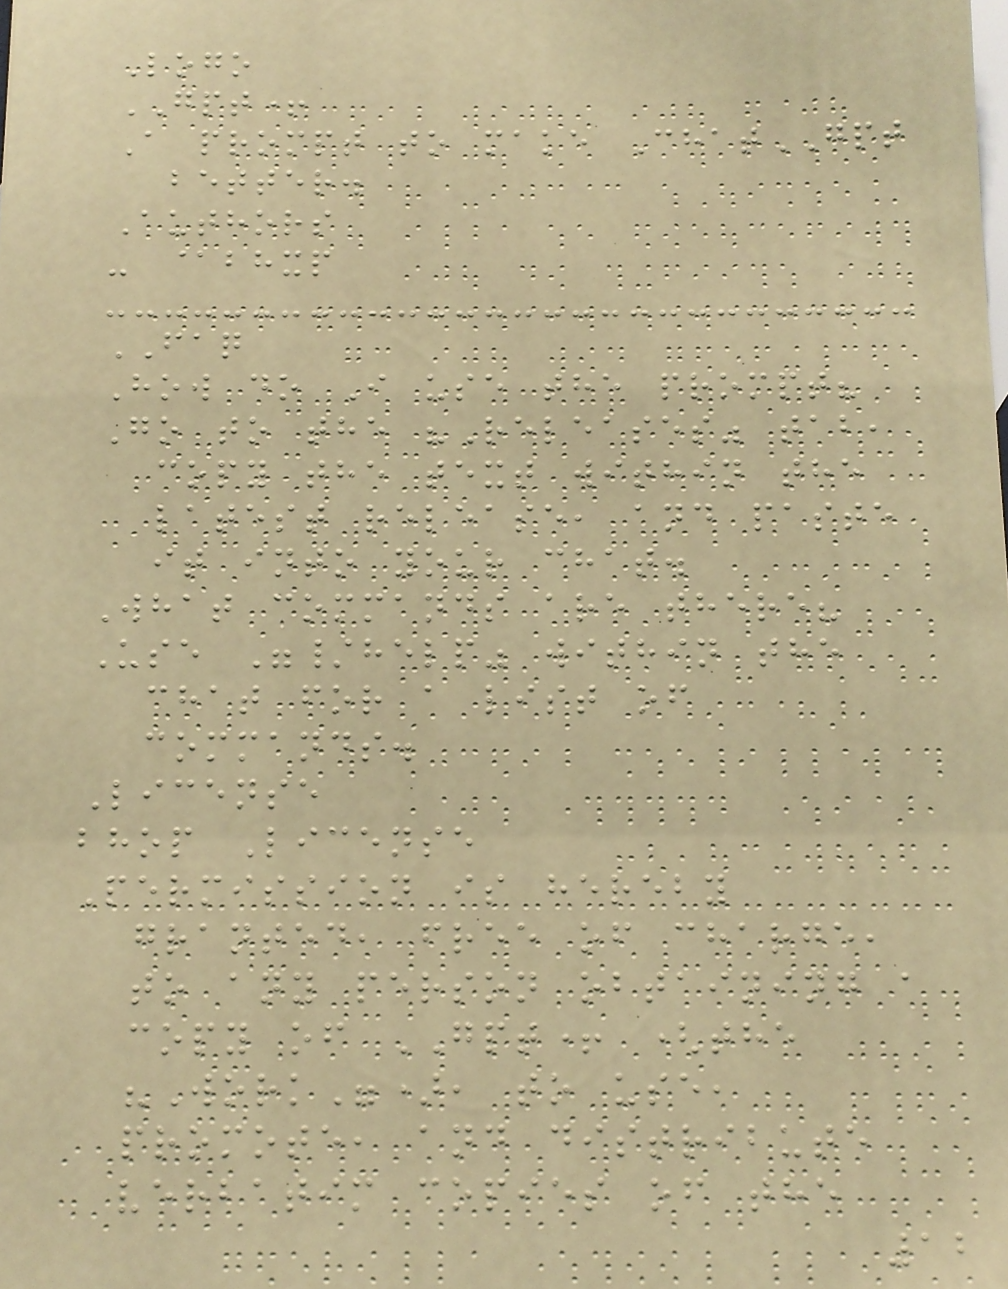Logo
GPT+
A prompt to make ChatGPT
better.
Authors
- @bhxp
FAQ
How do I use the prompt?
Go to the "Releases" tab,
copy the text within the
latest release, and paste
it into your chat.
What commands are there?
Use "/help" within the
chat for a list of
commands.
License
bhop License
Permission is hereby
granted, free of charge,
to any person obtaining a
copy of GPT+ (the
"Work"), to use,
promote, and distribute
verbatim copies of the
12
